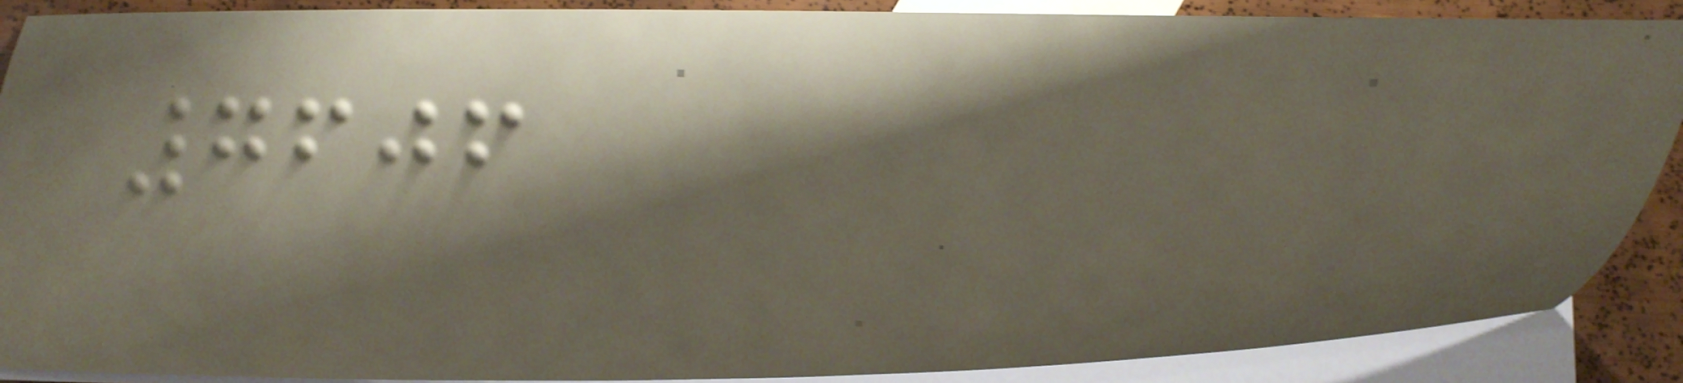7606
